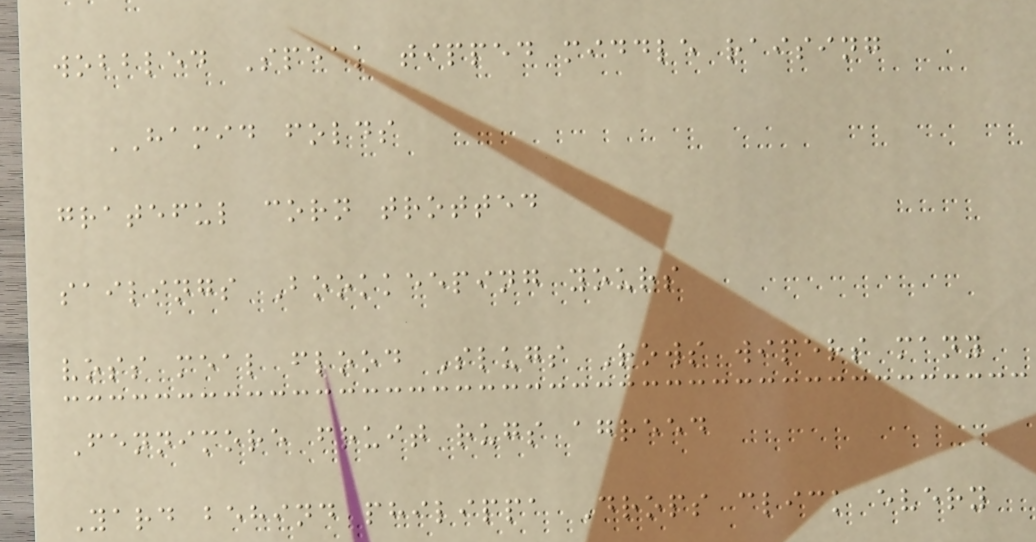wobbled Speak tipped middle raising
HAMID folds
grateful corn trotted
sailings Bookkeeping yours
voss meal flood Slugs Rows wipers many
Fennimore fruit rugs agreed
Yard behind philippa Drops click every
